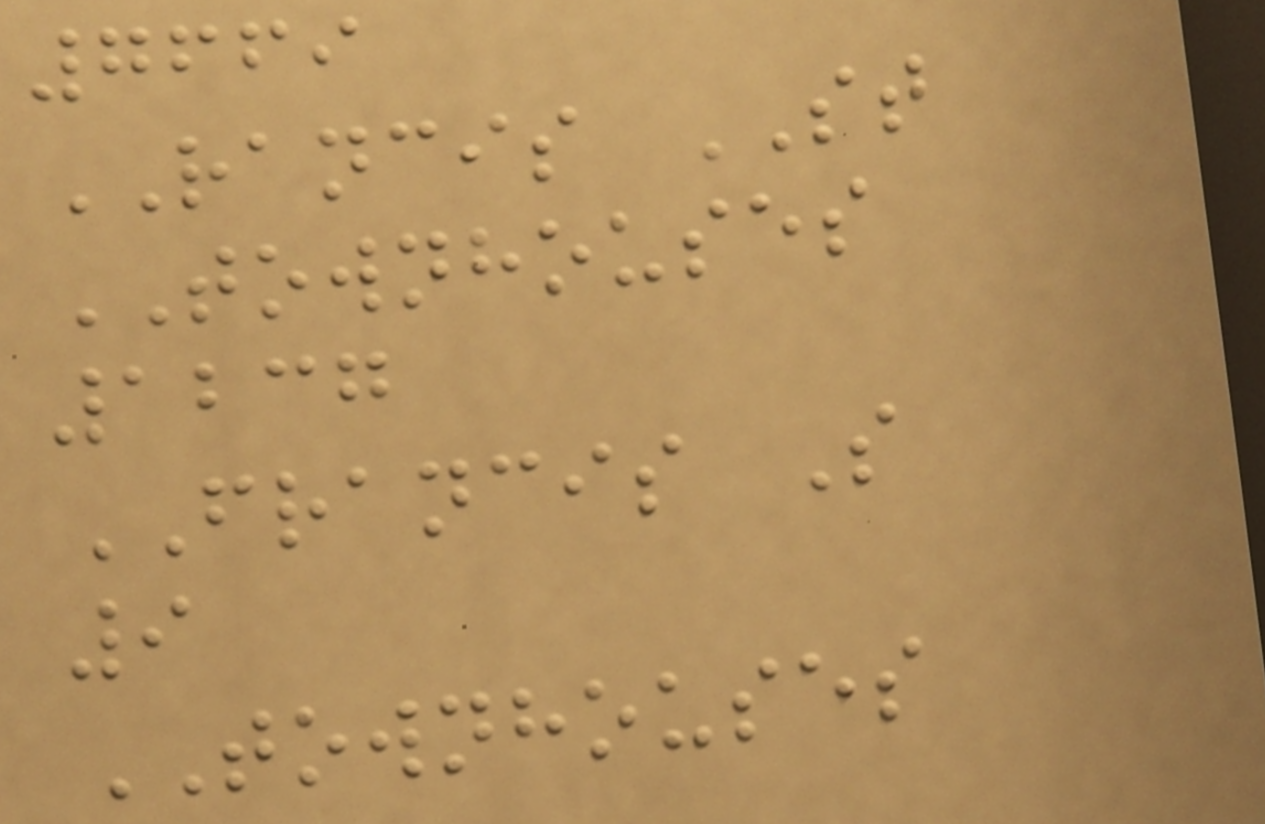7669
RANCIS ST
TOWNHOUSES
1237
FRANCIS S
9
TOWNHOUSES
